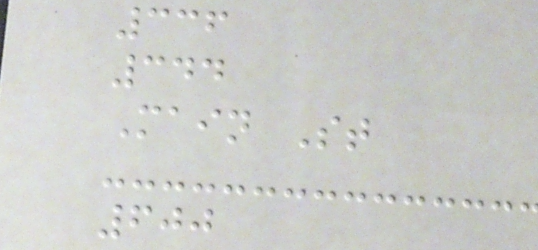336
344
Main St
600
